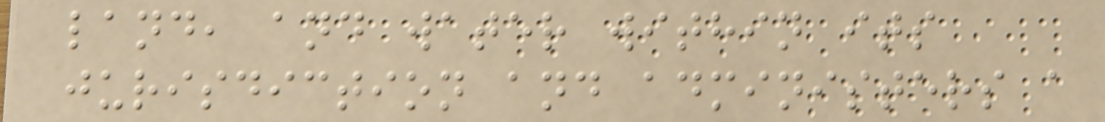land, and water within its
jurisdiction and administers a
